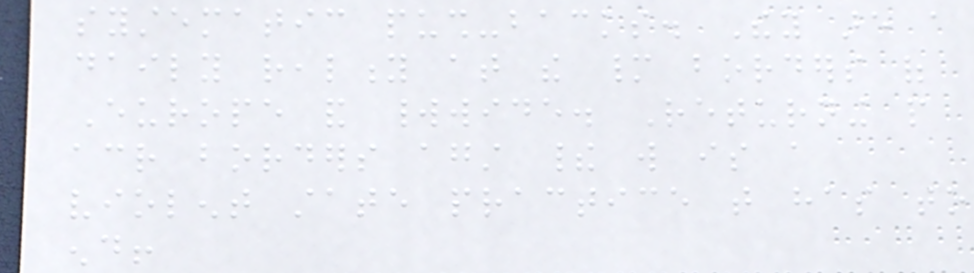systematic push-backs. They are a
daily reality at the many borders of
Europe and worldwide. Returning people
across borders against their will is a
violent state practice that has to
end!
